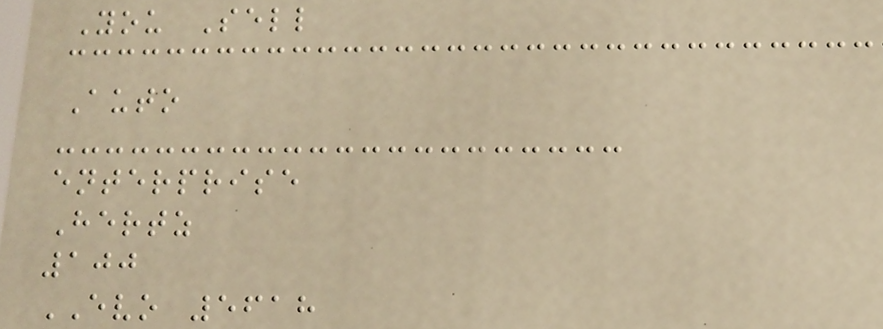You Sell
Auto
enterprise
Hertz
100
EVO 5618
